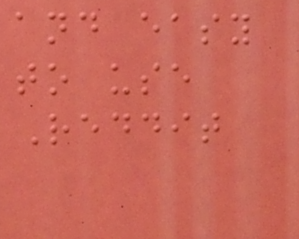and easy
to use
Reddit
